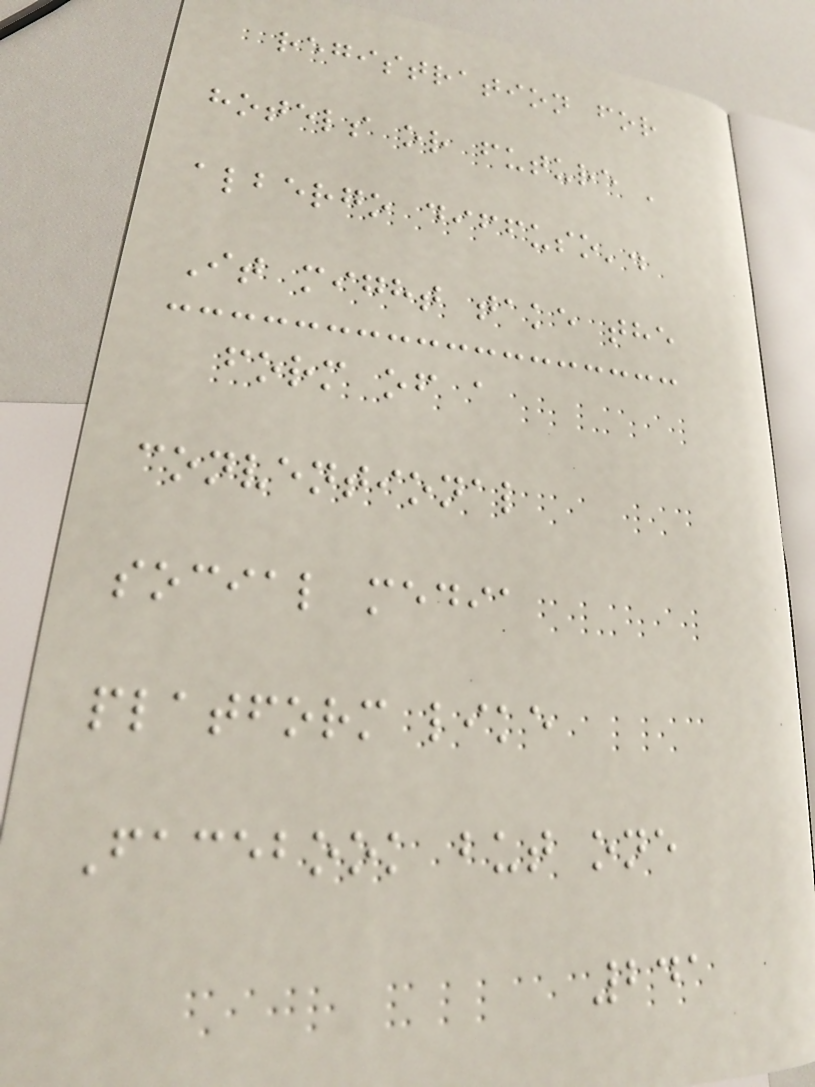registration for
hotels or future '
albergo diffuso'.
It might take the
form of a
conventional
social media
platform like
Facebook but one
241
